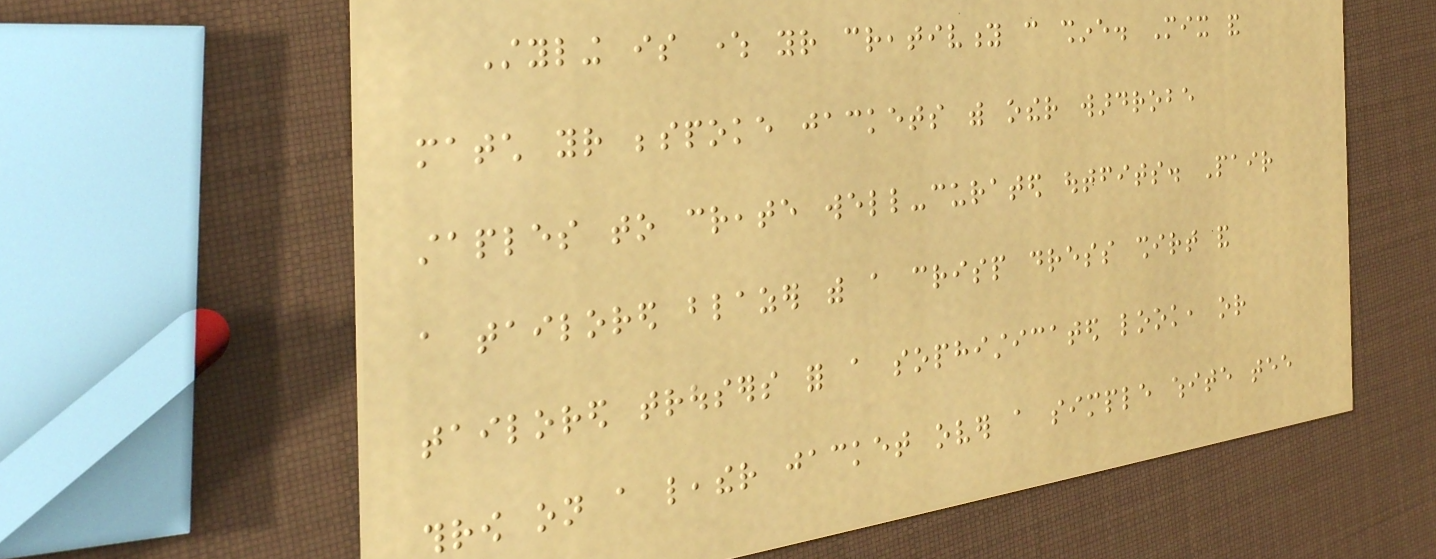Styling is where your creativity can shine. Mix and
match your bespoke jackets with other wardrobe
staples to create well-curated outfits. Pair
a tailored blazer with a crisp dress shirt and
tailored trousers for a sophisticated look, or
throw on a leather jacket over a simple white tee
